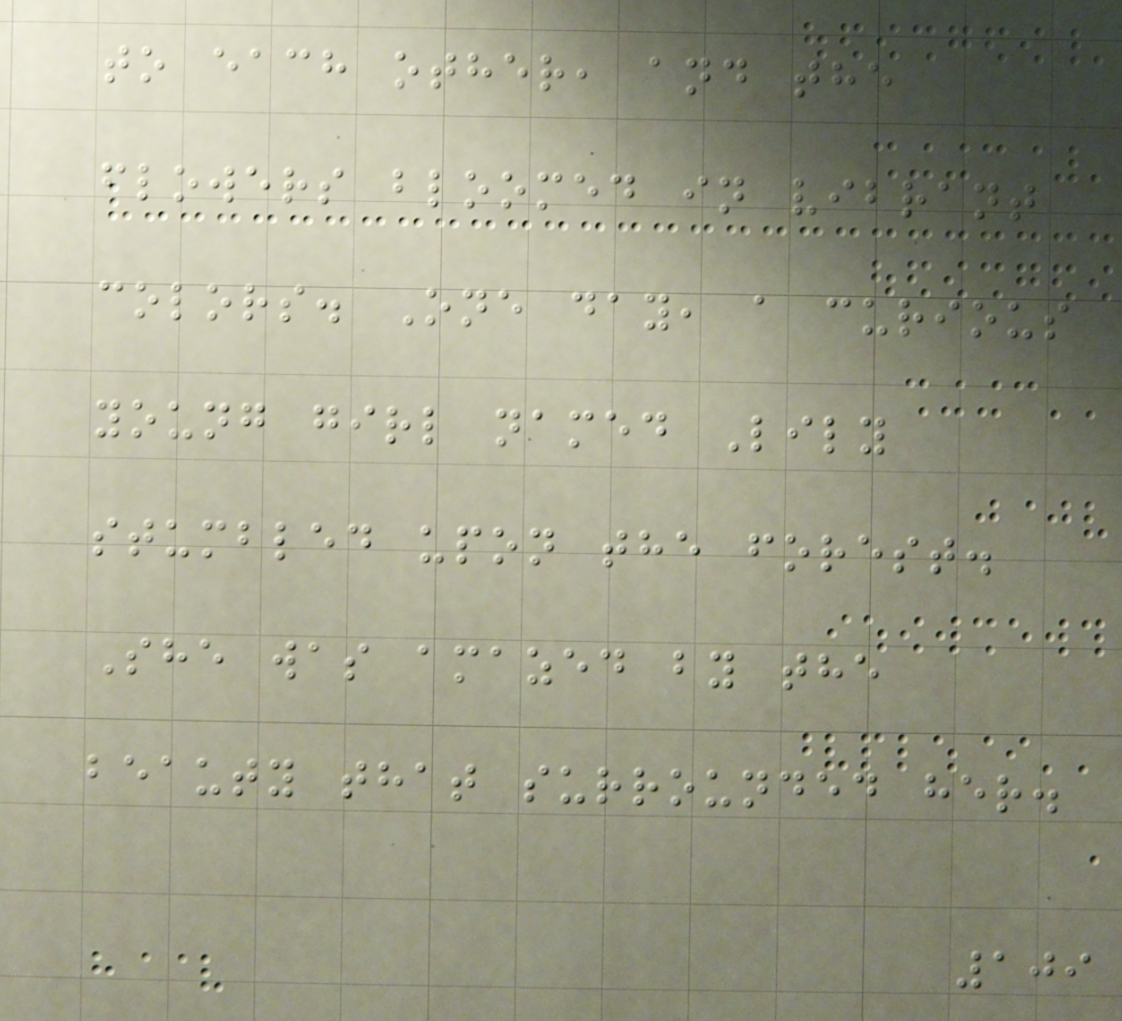to each other, and the
flowers bloomed in vibrant
colors. One day, a curious
young girl named Lily
stumbled upon the forest.
She was amazed by the
beauty that surrounded her.
109
